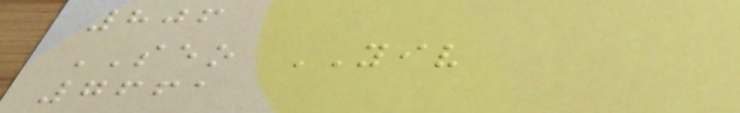806
SEO YIV
7661
